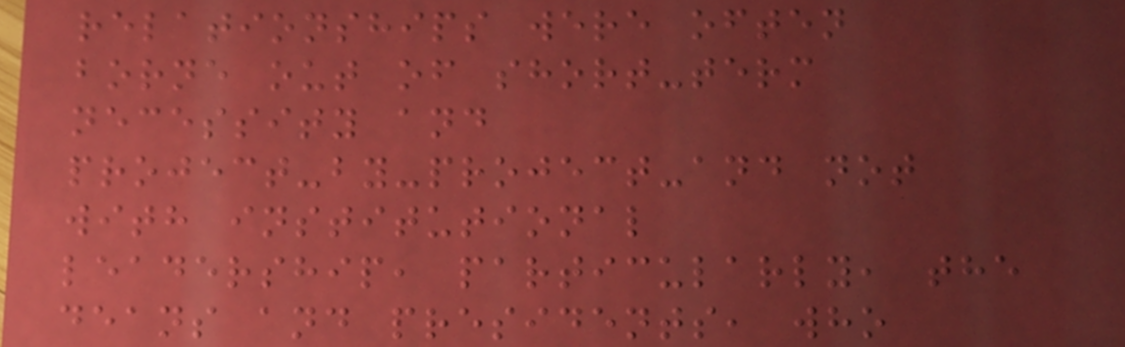relationships were often
borne out of short-term
necessity and
project-by-project-and not
with institutional
leadership, particularly, the
deans and presidents, who
